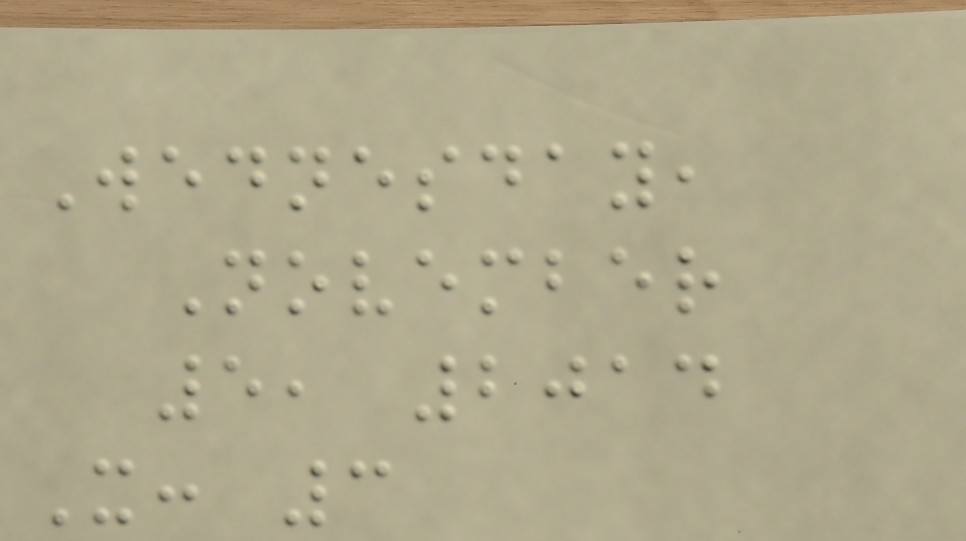Wednesday,
November
5, 2014
X: 3
